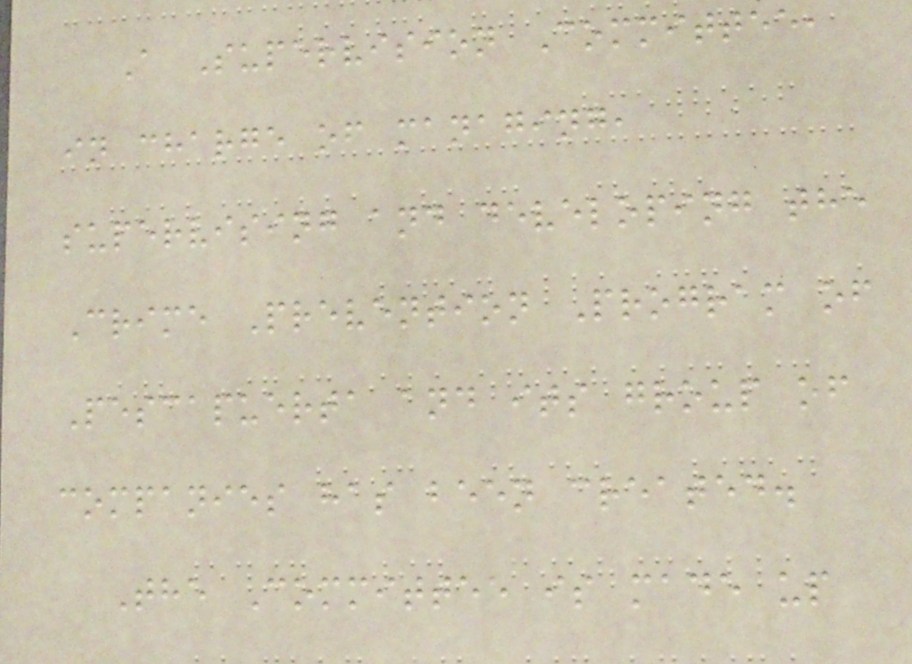A Supervision Committee,
in charge of managing,
supervising and developing the
Crime Prevention Program of
Pescapuerta and its group of
companies has been created.
The Committee is made up
